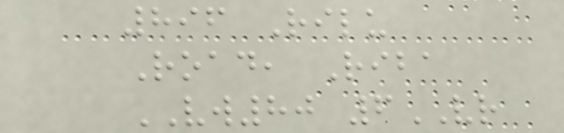896 Rilu
Road, Riba
VW80 6VR
